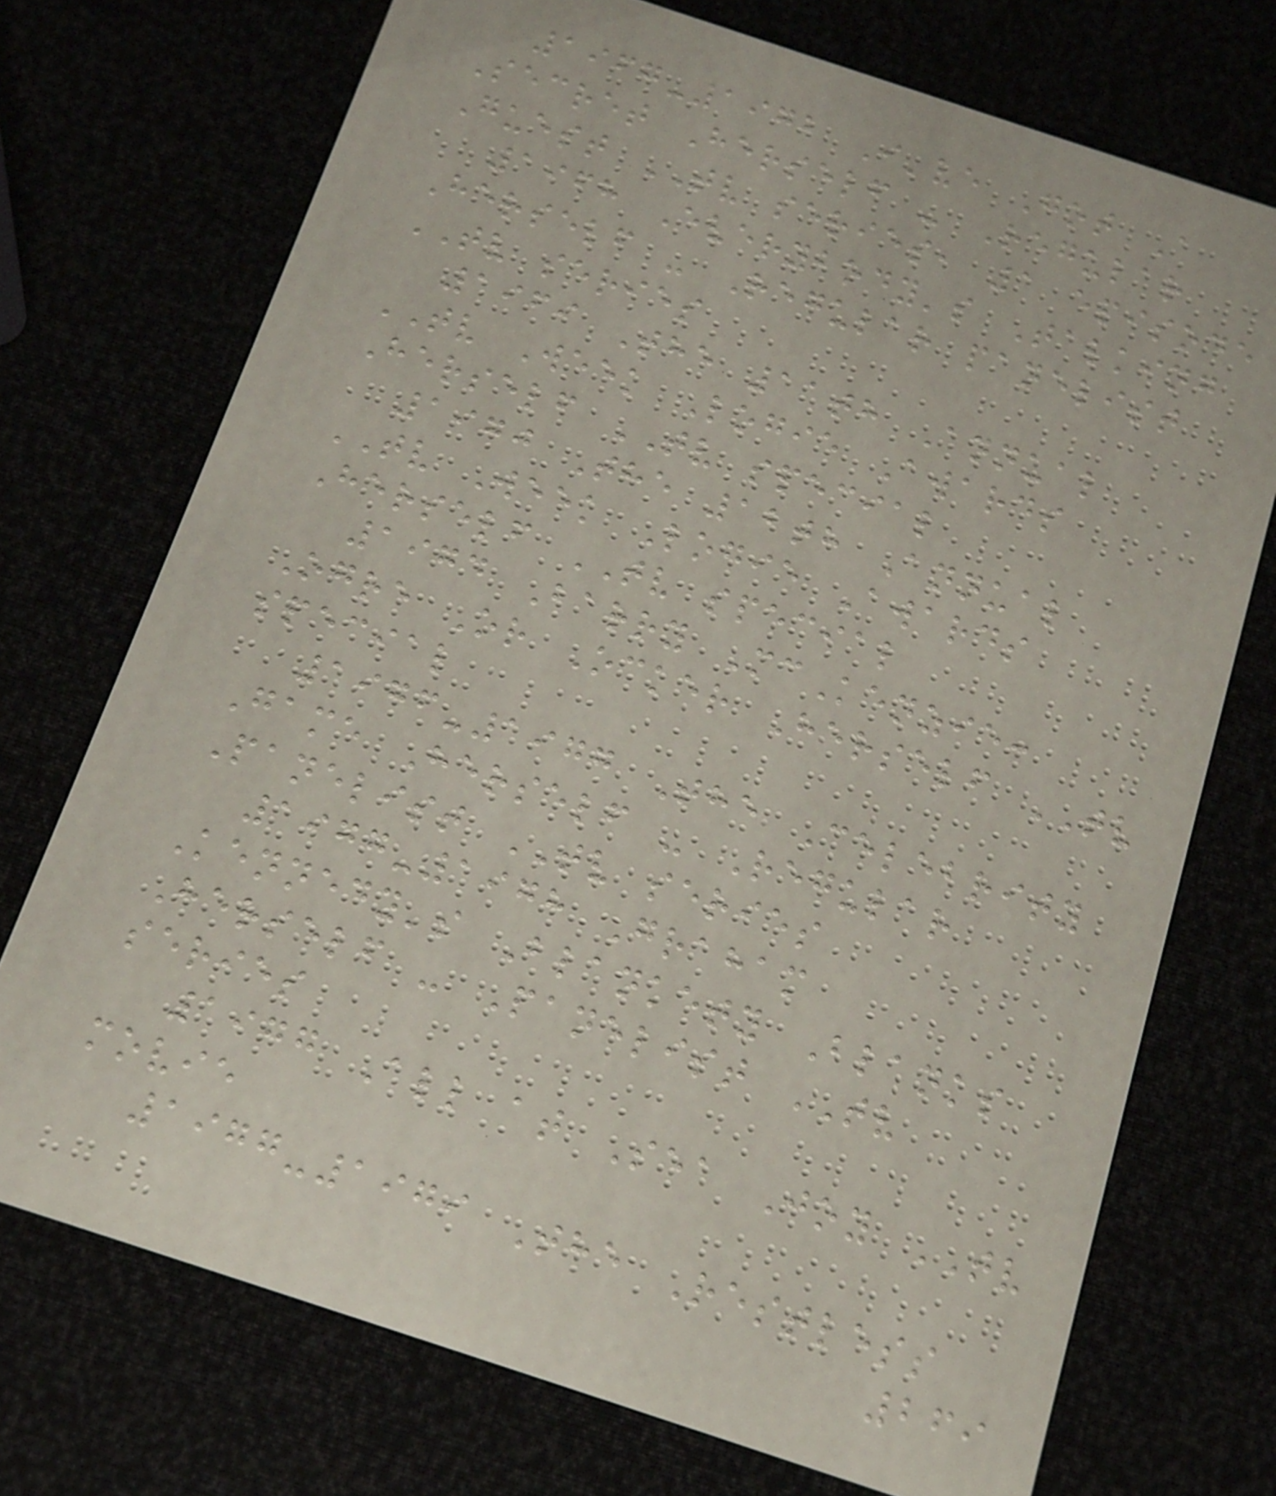1967-1972 I've Got A
Secret Herself - Regular
Guest TV series, 1 episode
1968 Everybody's Talking
Herself - Regular panelist
TV series
1969 The 11th Annual
TV Week Logie Awards
Herself TV special
1970 The 12th Annual
TV Week Logie Awards
Herself TV special
1974 Barry McKenzie:
Ogre Or Ocker Herself TV
special
1976-1977 The Celebrity
Game Herself - Regular
Panelist TV series
1977-1978 Graham
Kennedy's Blankety Blanks
Herself - Panelist TV
series
1977 All at Sea Joy TV
movie
1977-1979 The Restless
269
